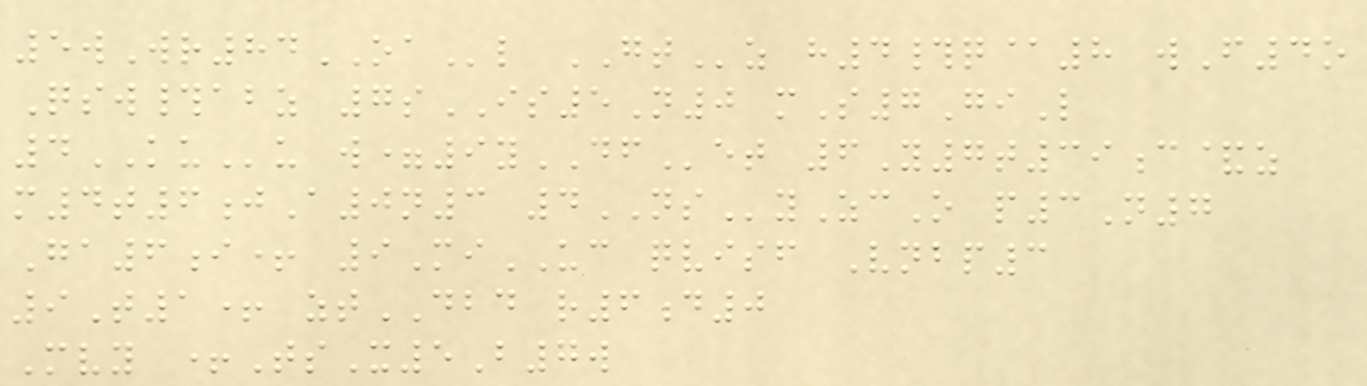5wWr84OAl GTz h4#q@8 wF4o
Qsw#abz 7sIS5N0 mS7GiL
4KUu w=9yDFet 6Y7t39c&z
m4t6jA0n3 4NSyZcO p3N7
Ga6i+ 9MiUC qvisf Vnbp3
9T1+ ztDBD r6d0
Mvy +TsX5B7w
